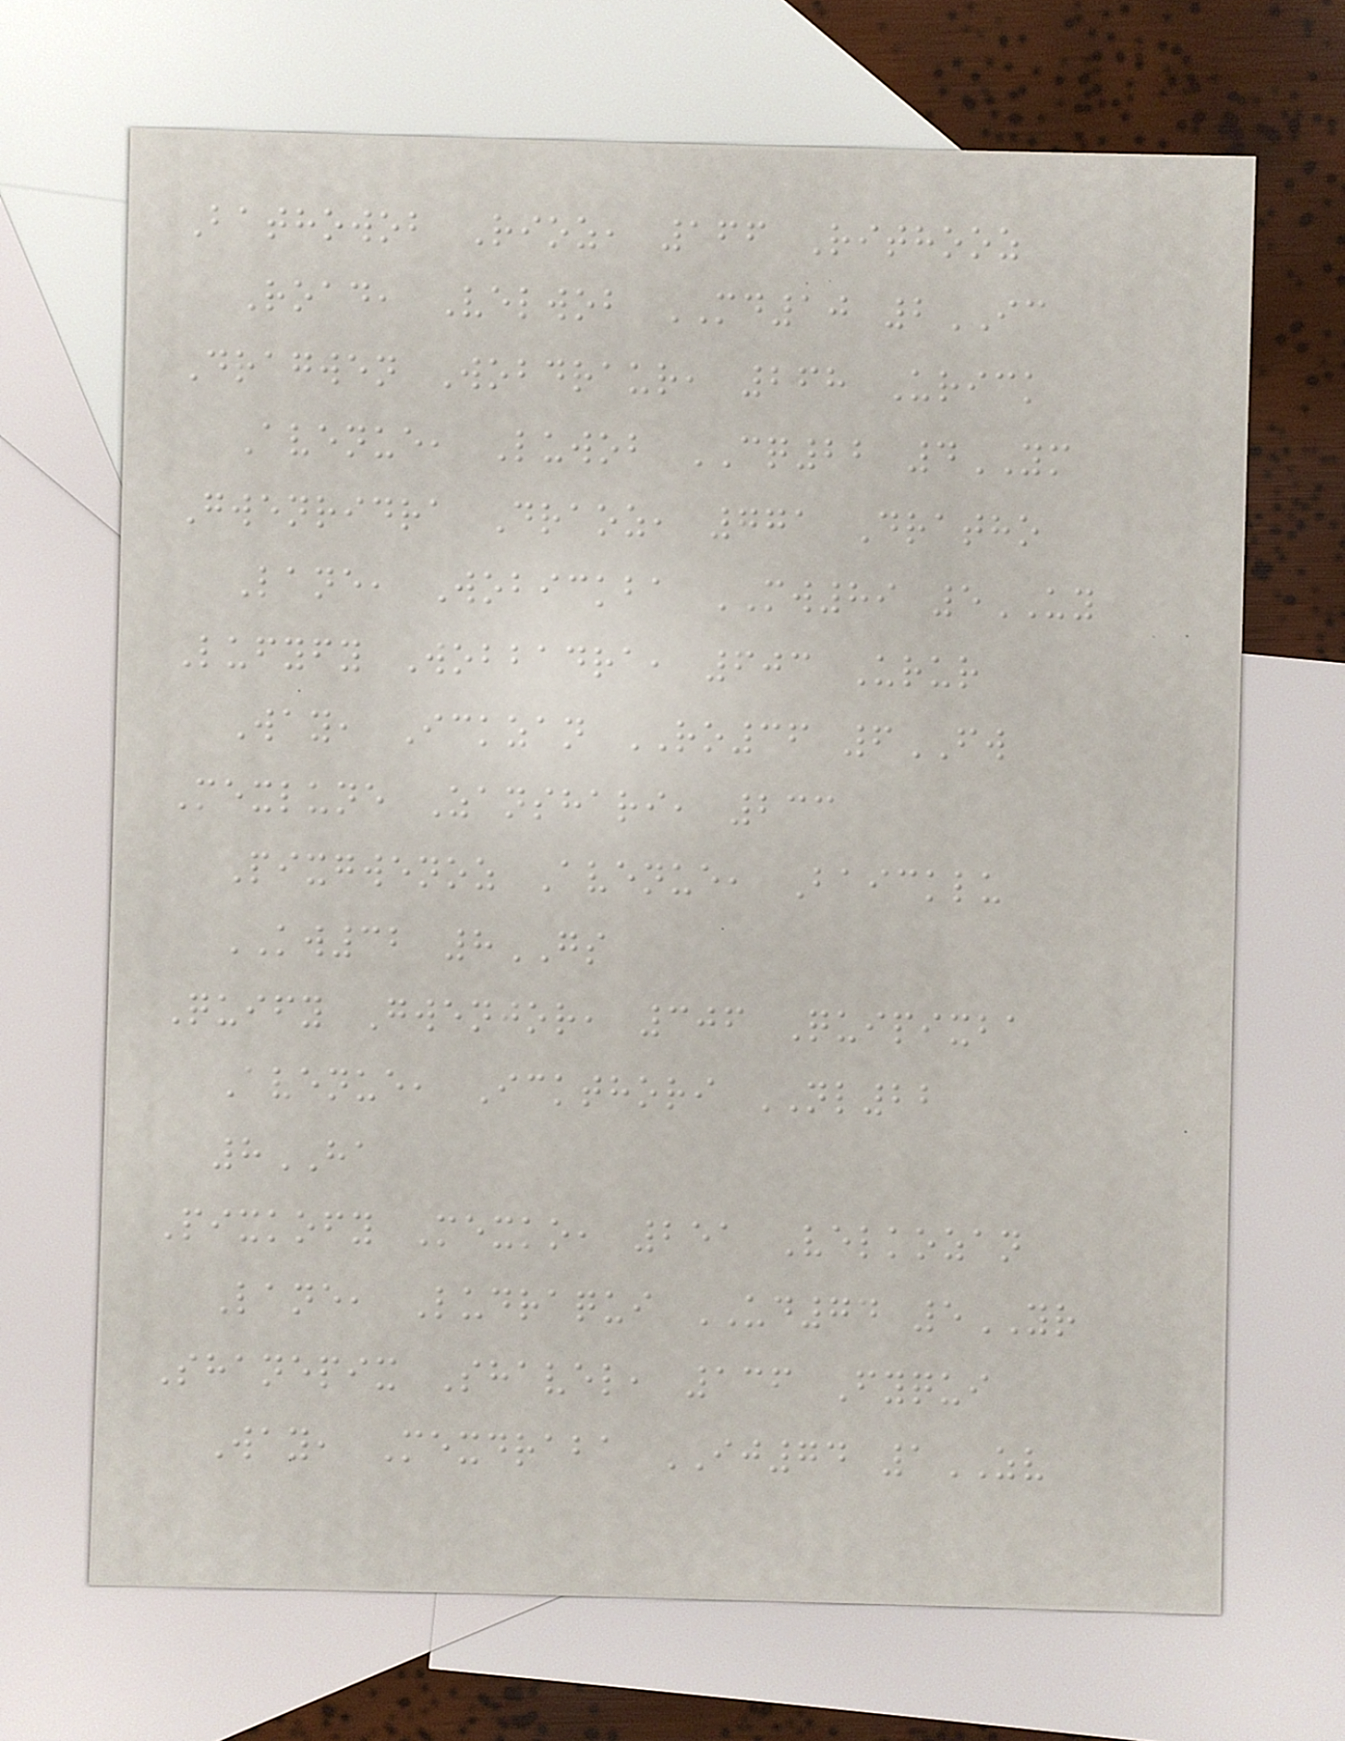Bathowob Rioz, 166 Rithooz
Road, Velwob MD10 2IC
Dragwen Wobdraur, 268 Urick
Avenue, Luwob CQ22 4YM
Gwenridra Draoz, 771 Dratho
Lane, Wobickba MW89 5UY
Lufyfy Wobbadra, 603 Urur
Way, Ickzan RO36 6FW
Mexlune Zanshari, 233
Pixgwenoz Avenue, Baicklu
KW32 8GS
Quify Gwenjor, 306 Quipixba
Avenue, Ickthori NL22
8HA
Pixkofy Mexko, 251 Velkozan
Lane, Ludraqui UD74 5YR
Shanepix Shavel, 136 Fyqui
Way, Mexdraba IJ74 1ZV
